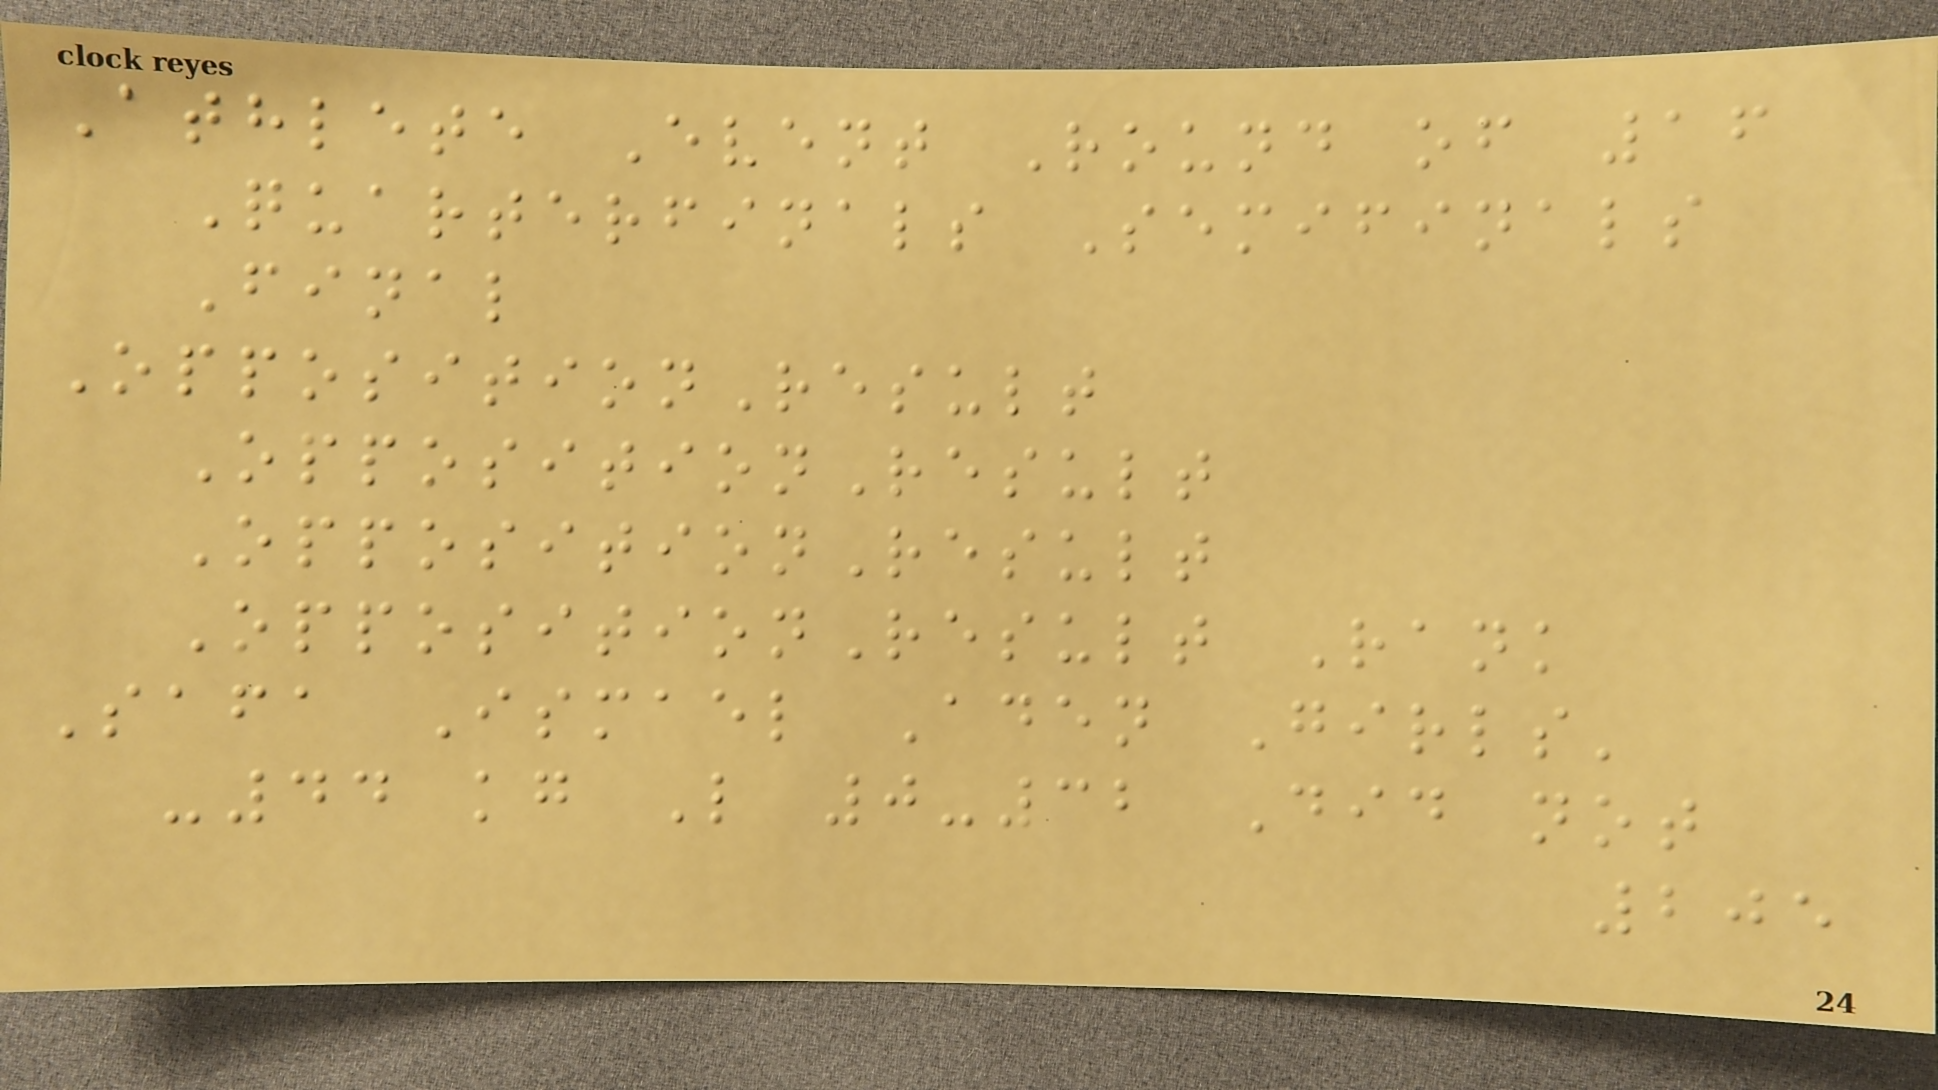Athlete Event Round of 16
Quarterfinals Semifinals
Final
OppositionResult
OppositionResult
OppositionResult
OppositionResult Rank
Safa Ismael Aden Girls'
-44 kg L 0-32 Did not
205
